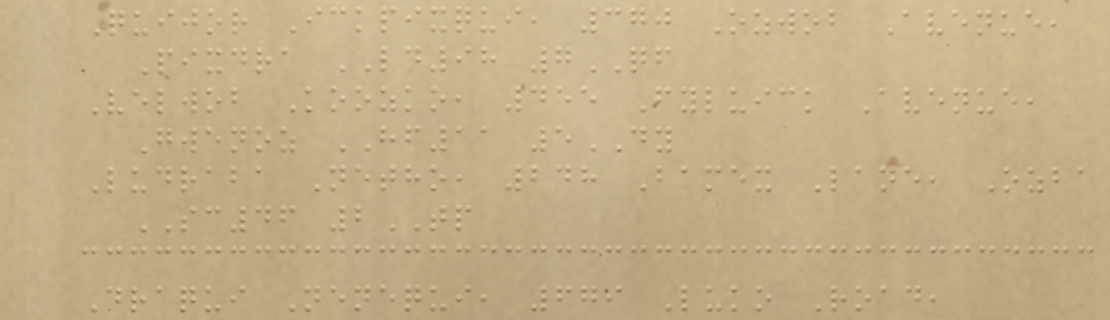Quijor Ickpixqui, 370 Ozwob Avenue,
Pixdra LD98 7QF
Velwob Koozko, 455 Fyluick Avenue,
Gwenoz HF11 5DY
Ludraba Netho, 248 Bamex Lane, Ozba
SC46 2TP
Draqui Nenequi, 679 Luko Road,
